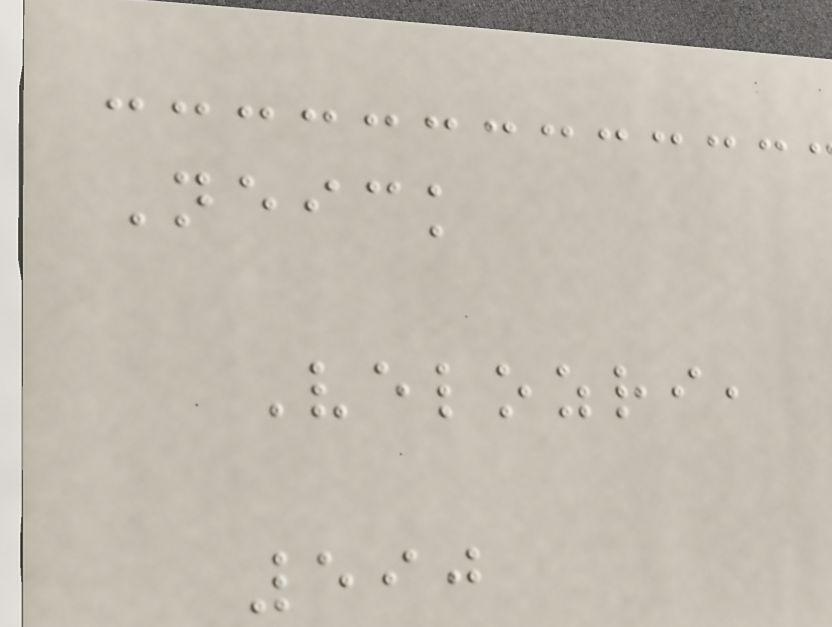Neick
Velozri,
590
